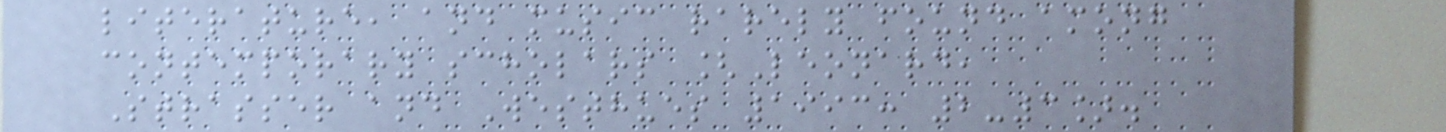literature, and music rarely found among
contemporary scholars [Leonard,
Strasser and Westhues 1993: 2-3].
